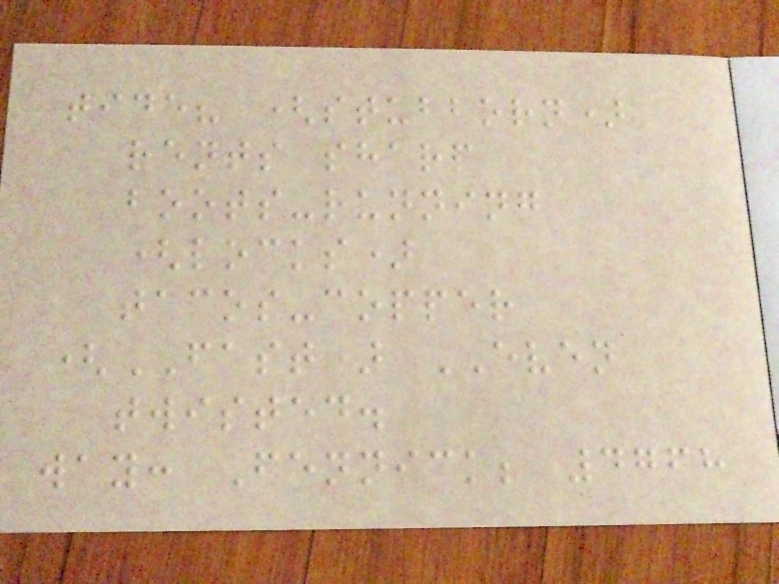tide? (stubborn)
rents sharp
boots-running
(locks)
tacos-copper
(FAST) EVEN
twisted.
way: Fennick; 4768
